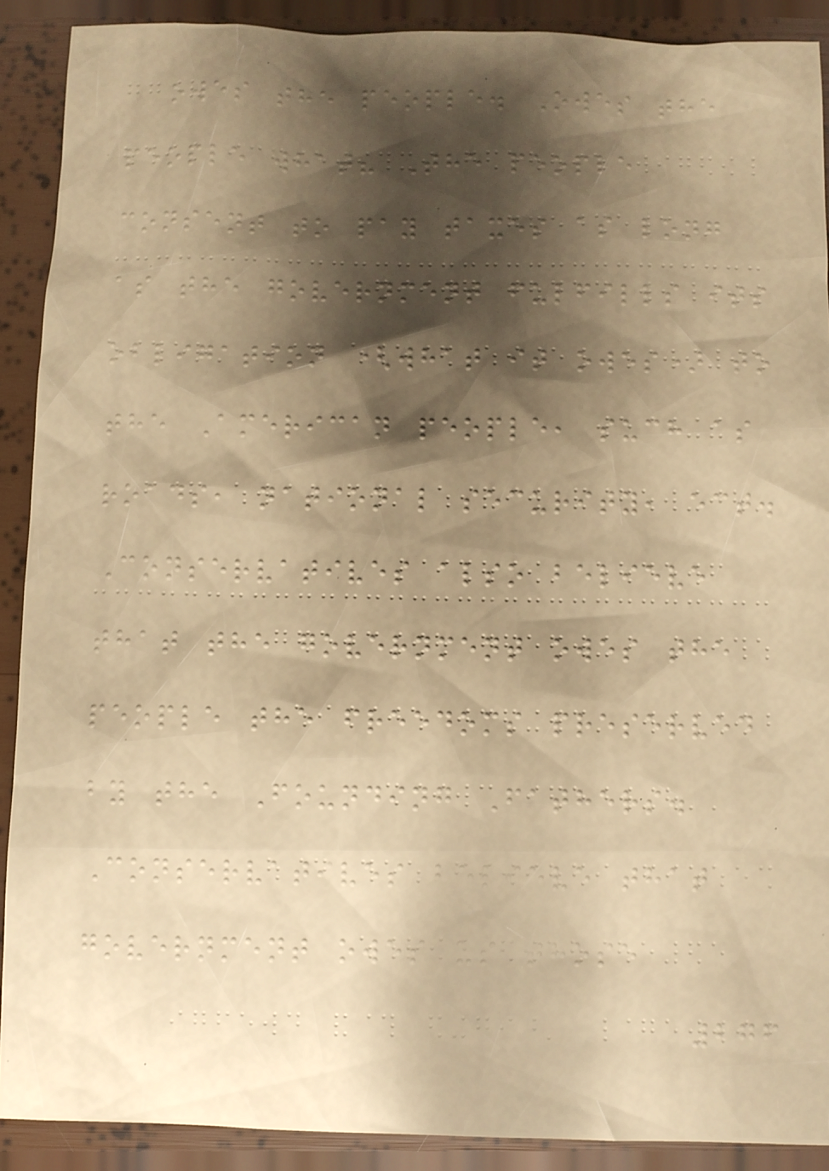owes the people. Owes the
people what? The people
consent to pay taxes as long
as the government fulfills its
obligation (what it owes) to
the American people, such as
roads, national security, ect.
Conservatives also believe
that the government owes the
people the freedoms preserved
by the Founding Fathers.
Conservatives believe that
government owes us those
276
